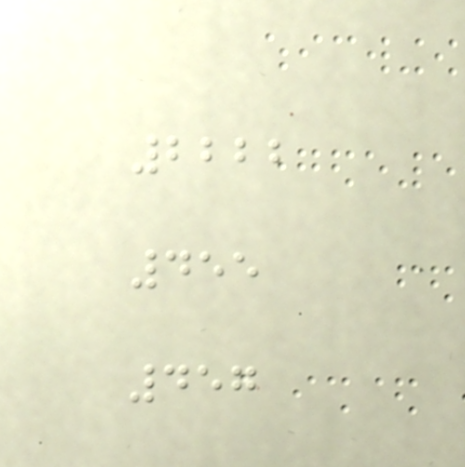2222
455
457
